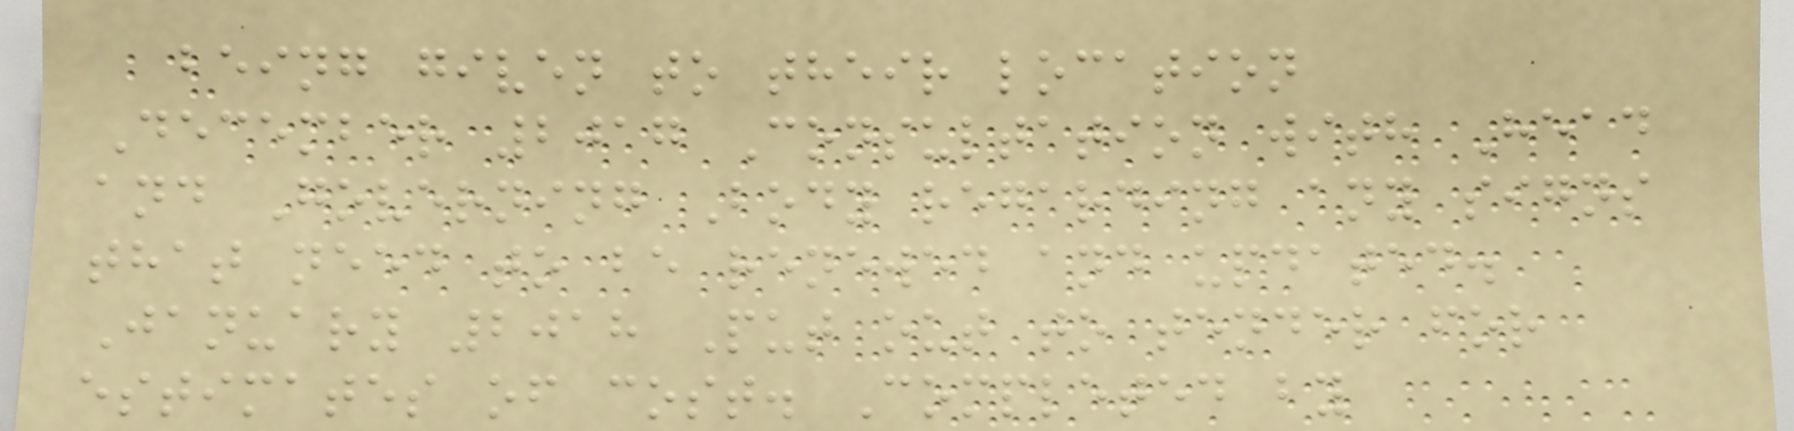being given to their location
December 2017 Consultation with Head
and Governing Body regarding any signs
that need to be renewed and updated.
January 2018 Put out to tender for
estimates of cost. Completed by
